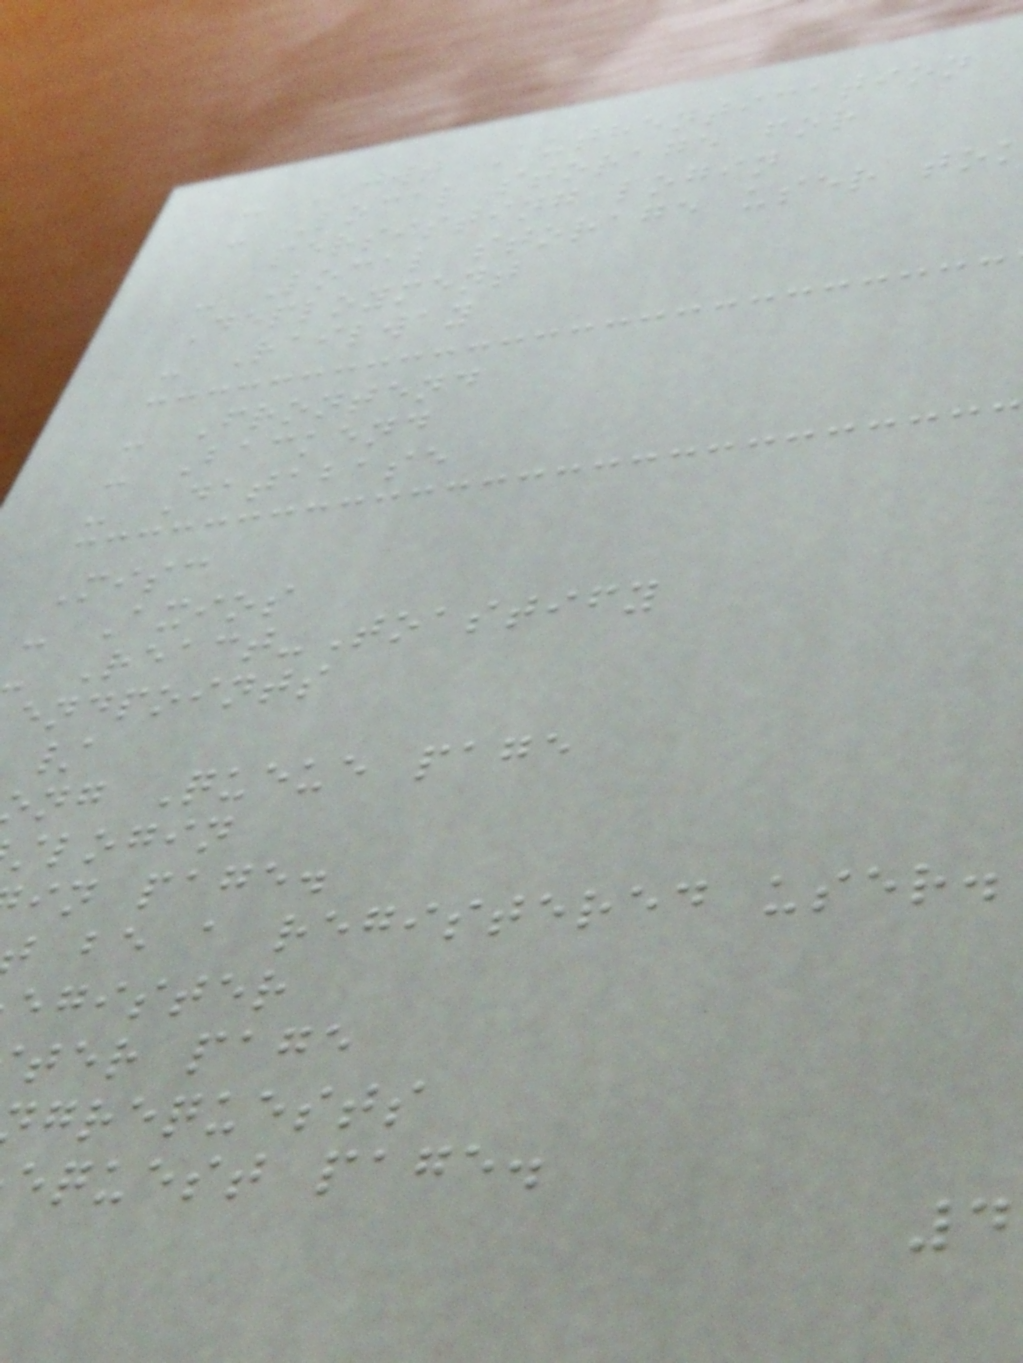- JWT Authentication
- Local storage for
persisting login
- Local storage user to
Deployment
- Railway
- Frontend
- Backend
- Database
Misc
- Axios
React-Toastify
endpoints
ng Queue page
login
in page.
be a registered user.
egister
ter page
grequests
equest page.
